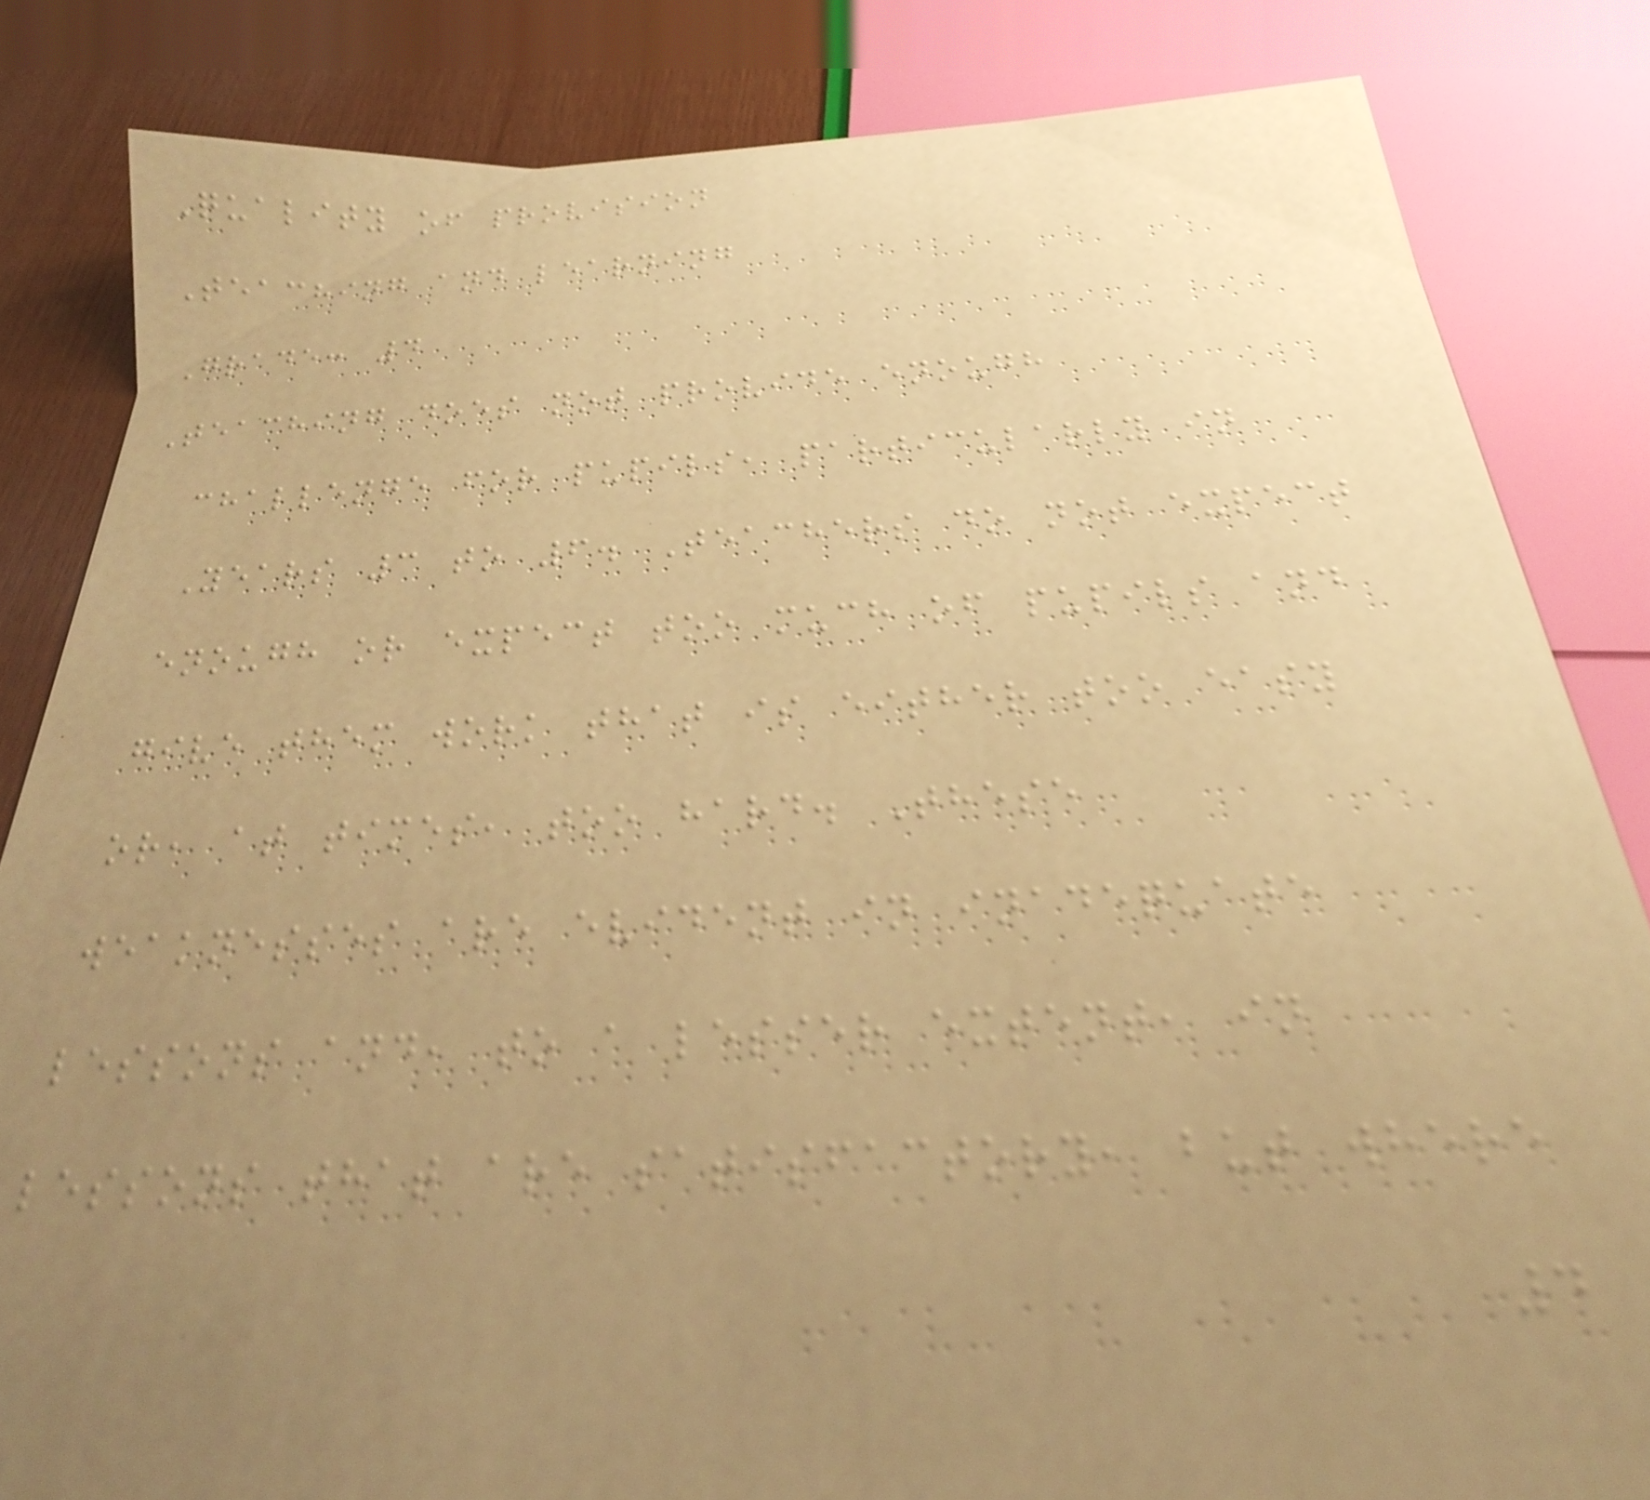Quality of provision
Teaching and learning
Grade: 4
Teaching does not provide enough
challenge for pupils, particularly in
Years 3 to 6. Teachers do not expect
enough or expect too much of pupils and
give them work that is either too easy
or, at times, too hard. These
weaknesses are evident in inadequate
lessons and, to a lesser extent, in
lessons that are satisfactory, but where
4
